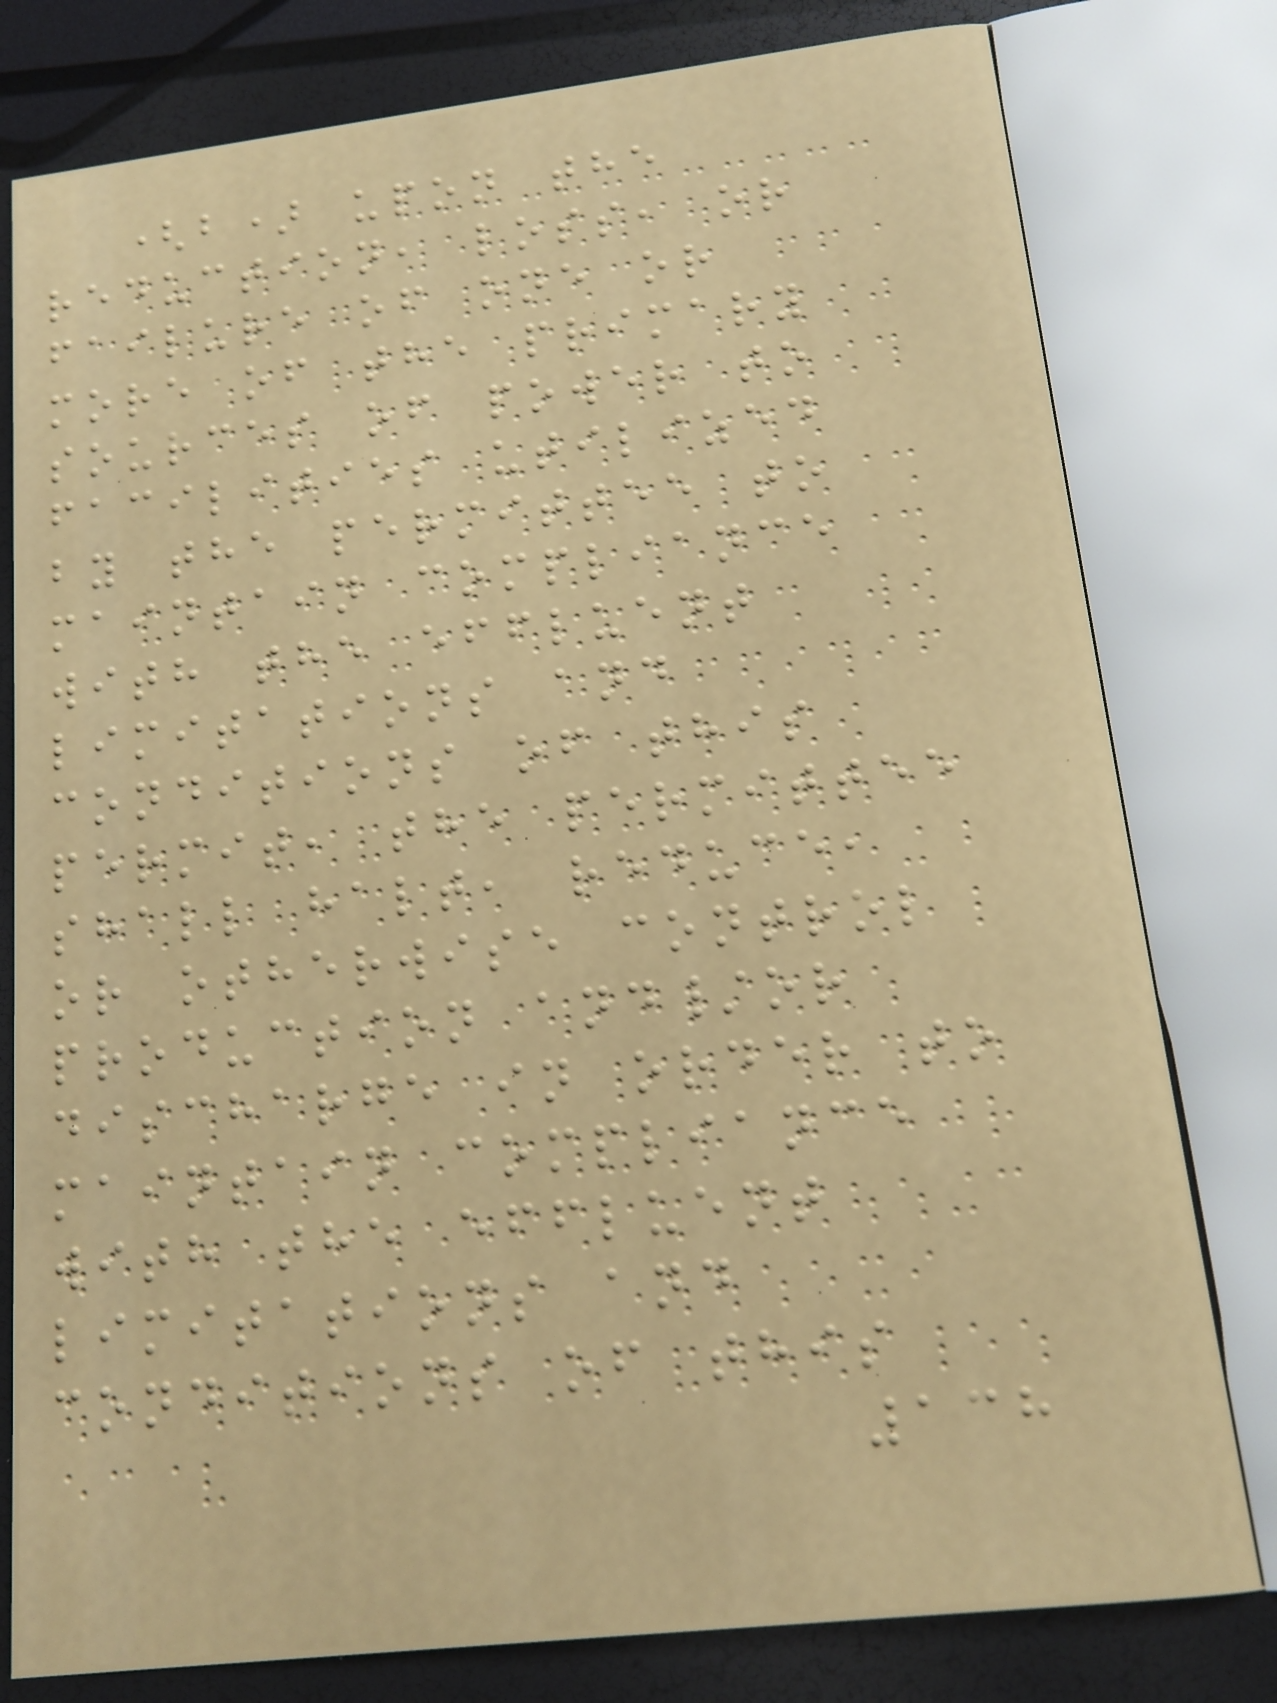(b) upon the
reduction, loss, or
failure of one or
more of the primary
sources of power to
facilities utilized
by the permittee to
maintain compliance
with the effluent
limitations and
conditions of this
permit, the permittee
shall halt, reduce,
or otherwise control
production and/or
discharge in order to
maintain compliance
with the effluent
limitations and
conditions of this
138
